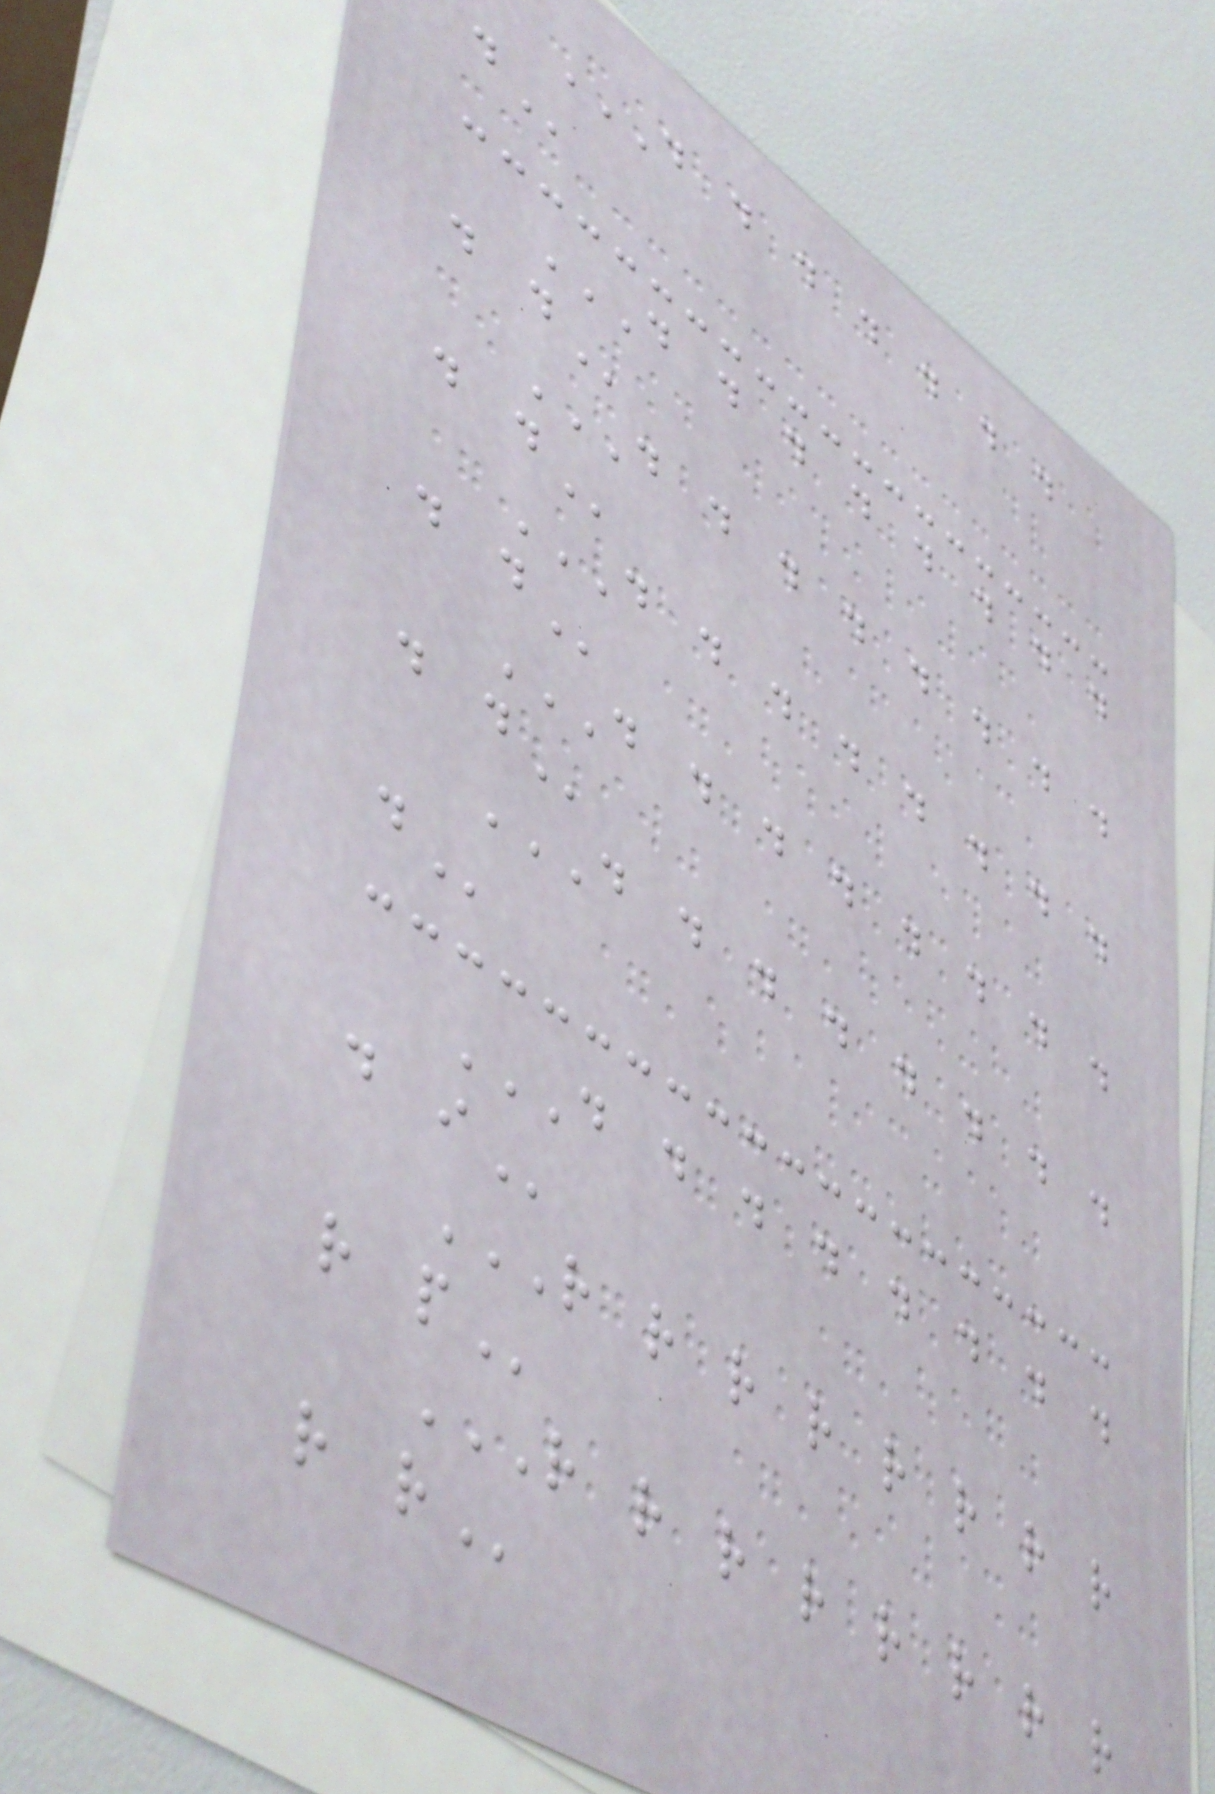D D D D D D D
D
D D D D D D D D
D D
D D D D D D D D
D D
D D D D D D D D
D D
D D D D D D D D
D D
D D D D D D D D
D
D D D D D D D D
D I
R R R R R R R R
R P
R R R R R R R R
R R
